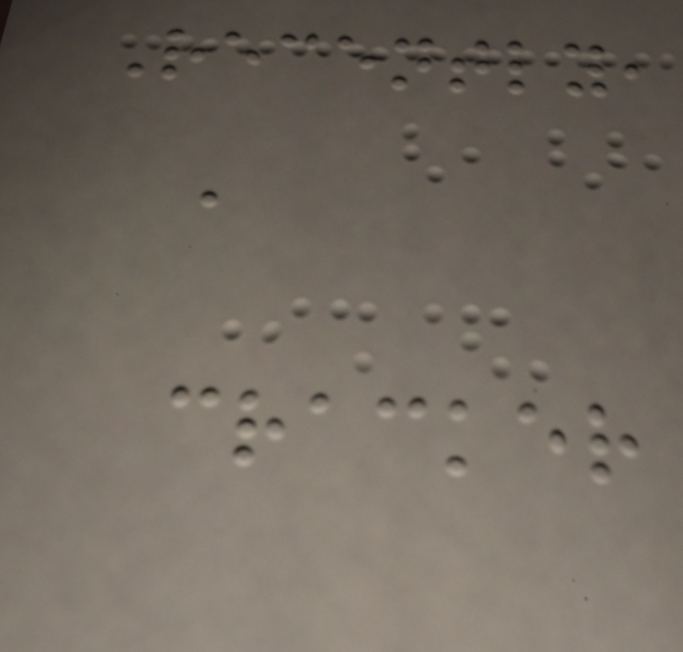Recently,
a
cracker
